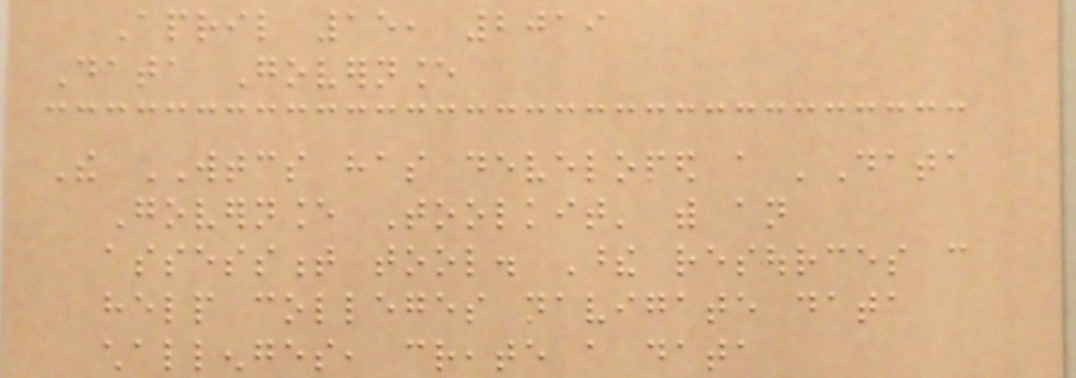April 15, 2019
Data Governance
The WTCS has developed a 'Data
Governance Toolkit' with an
assessment tool. These resources can
help colleges navigate data
challenges, create a data
